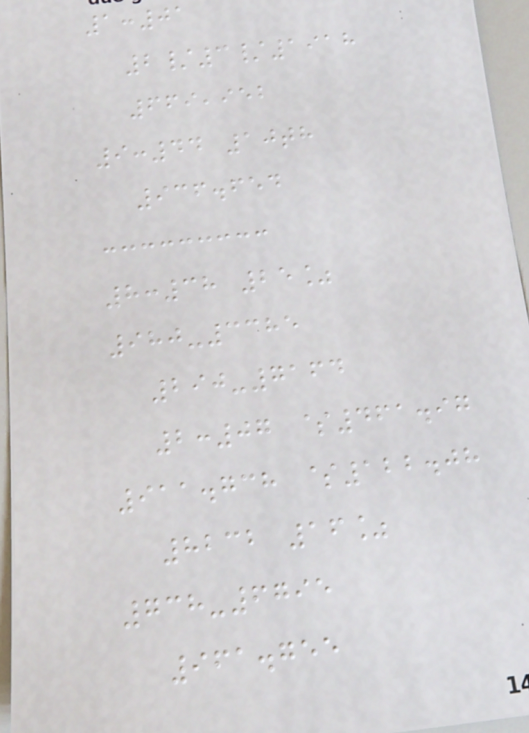1:01
2/3/1918
669,952
9:44 10th
936.654
8:38 25%
980-3385
290-7164
2:07 $461.97
911.738 $122.08
8232 16%
738-6795
961.755
